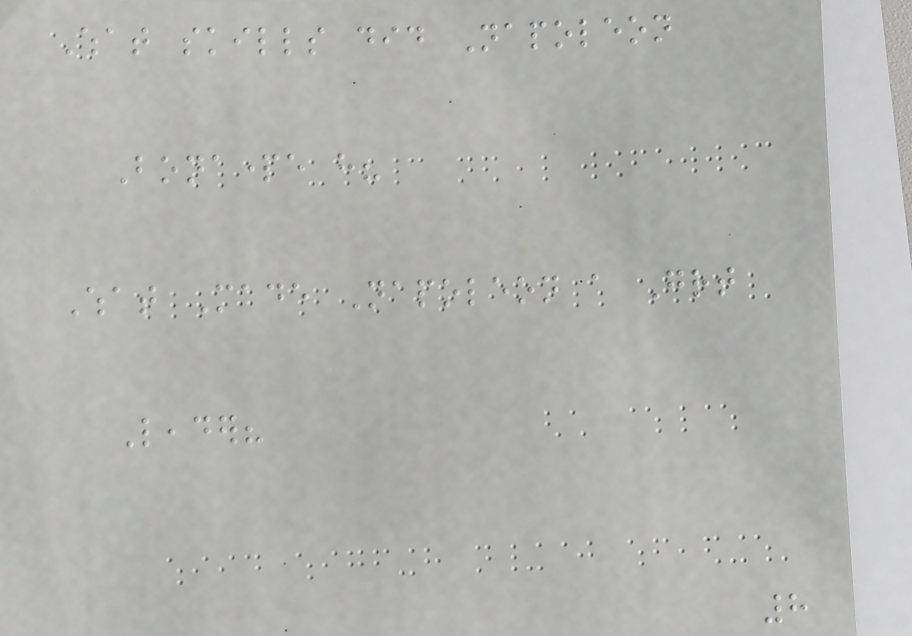What skills did Napoleon
Bonaparte have?
What Made Napoleon a Great
Leader?
8
